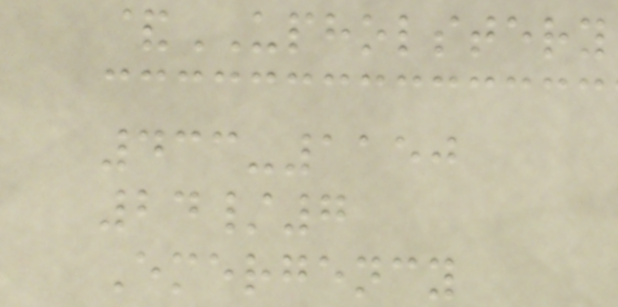&UPHOLSTERY
433-1150
24/7
Emergency
